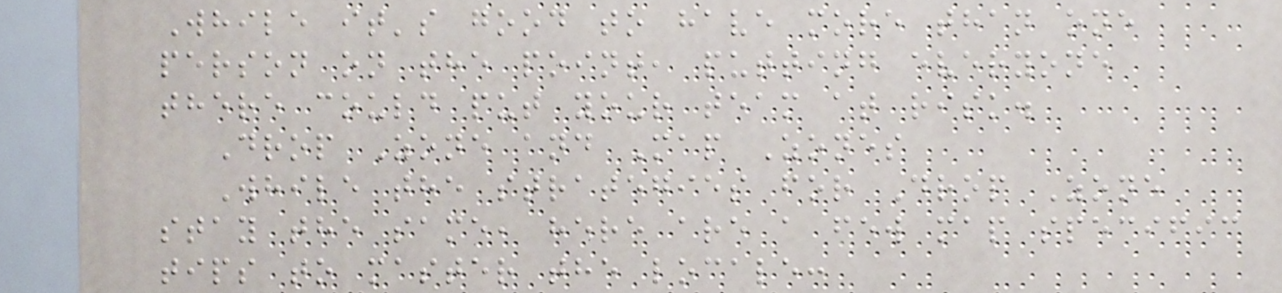While it's good to have more than one
person on the point, putting everyone
there could put your team at risk.
Drop Zone and Map Zones
While the strategies for Drop Zone
stay the same, here are a few map specific
tips to master the locale:
